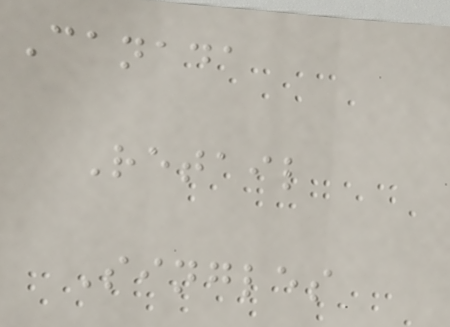Canada
Retail
Singles
